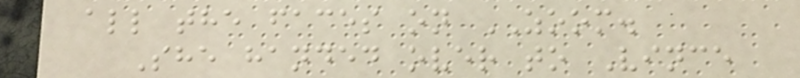all the faces on ZOOM.
She handed over to Vince
